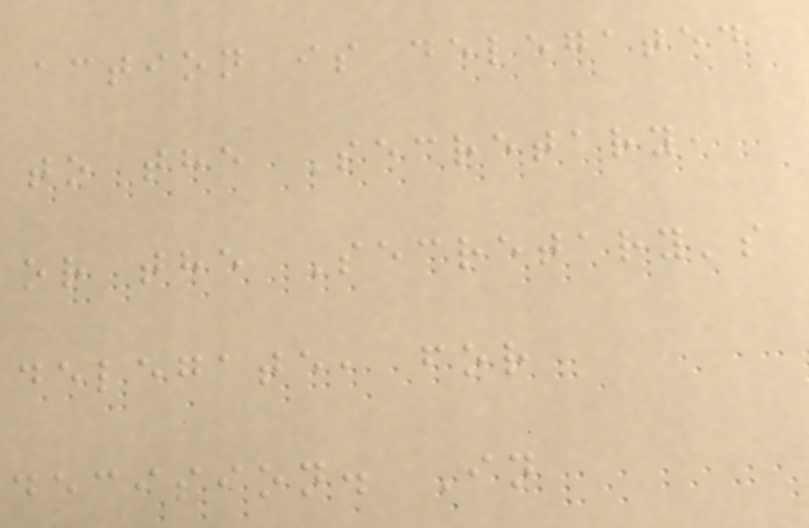action is delegated
to the Secretary,
or the Secretary's
delegate, for
decision. In
